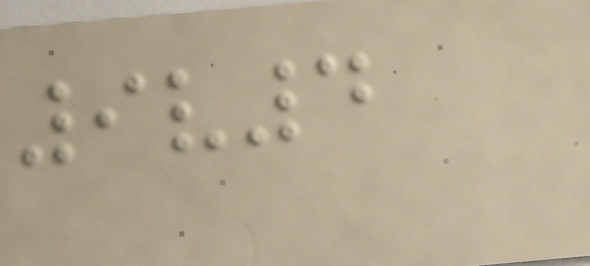9v4
